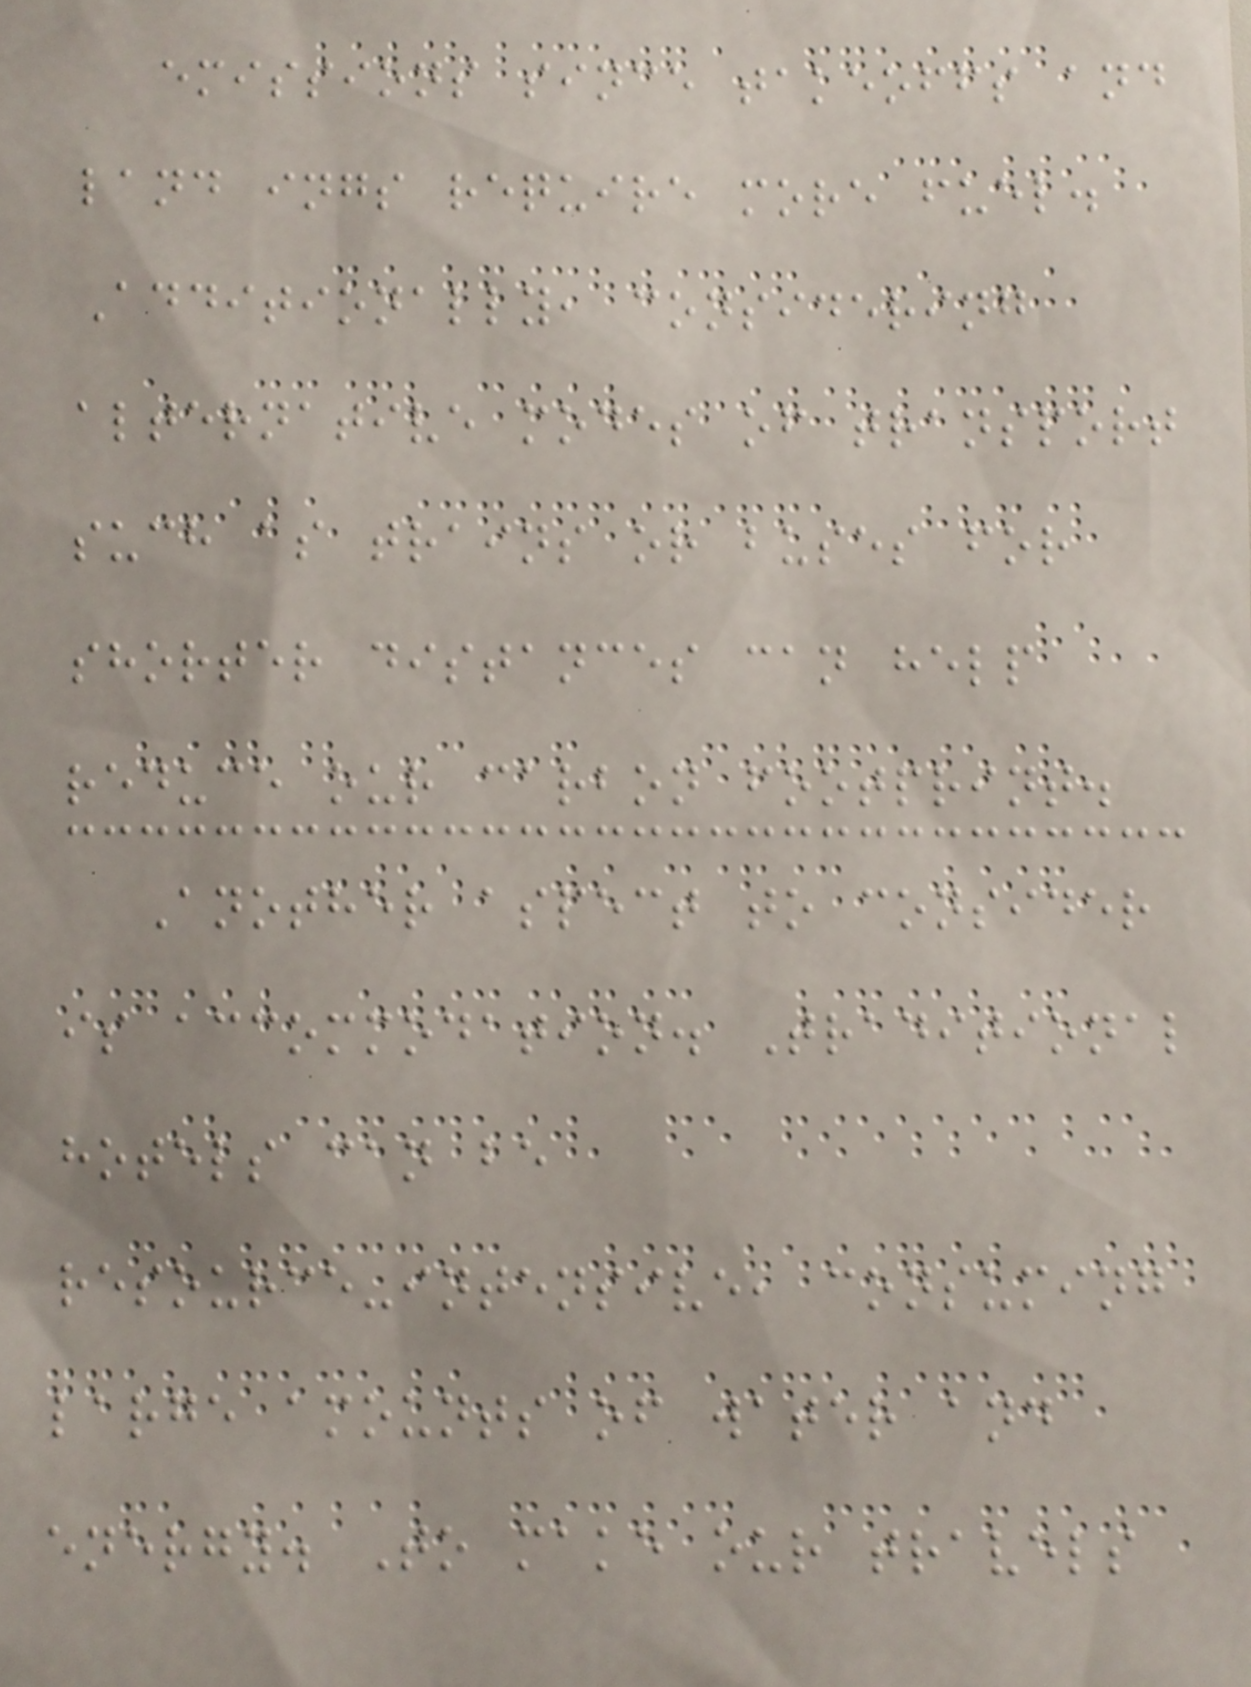emissions since takeoffs and
land ings require more fuel.
Additionally, considering
alternative modes of transport
such as trains or buses for
shorter distances can help
reduce our carbon footprint.
Another aspect to consider
is accommodation. Traditional
hotels can be
resource-intensive, consuming
large amounts of water and
energy. To make our travels
